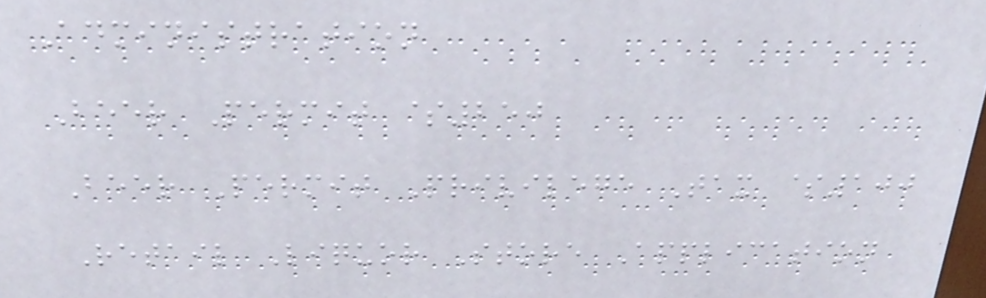Administration
Beer Permit $250
Beer Permit Privilege Tax $100
Retail Liquor Store Application
